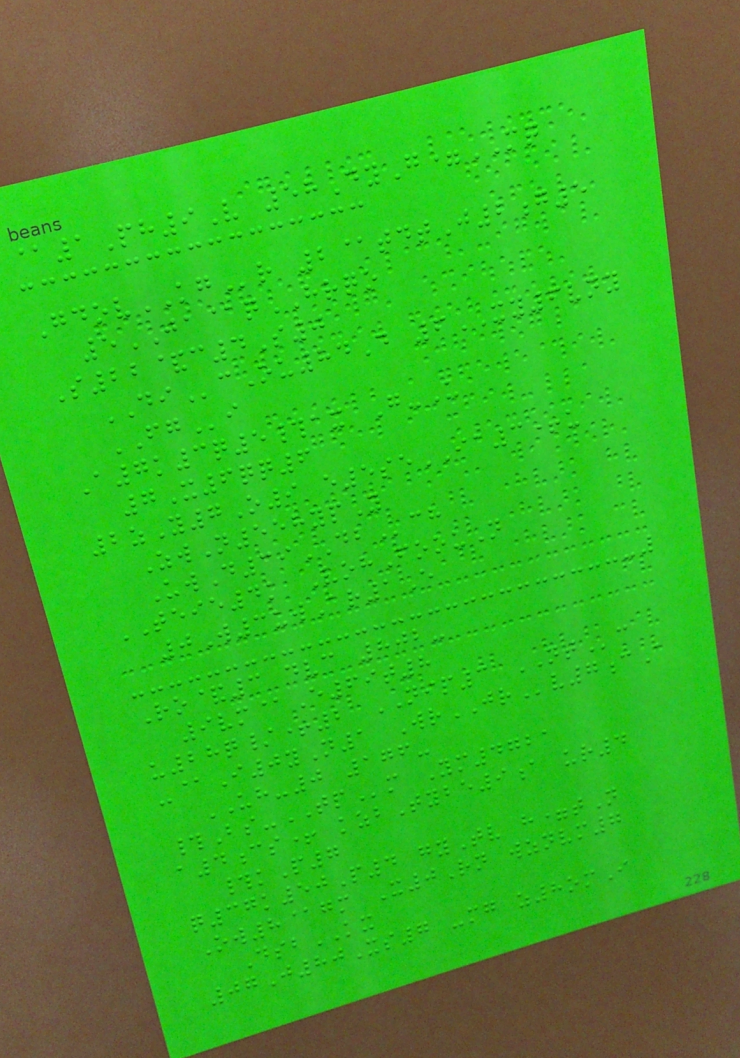@1Ph9V 58DyG=MQ
GdovKGr 2@tdtJ2g5
5JA@qHRQO
S22&c4S0
DIcOu84D 6XY6vny
FGi
A7k3q5#ax G-U
7X6qq6
2zY7O9 e5seIA3+u
ZwN558ypY
UwD39DBch
TEIE4k VohFoouN
0W3uwAr1E
Ro&3 dvc 802-
9vm@E69t8
u28q/+2 NIP3 NTc
-@I0yN1 WrJRv7cA
UH-0 176-
#Bs-TPm Ym4721
a4cs+ kzbTybe9a ur4
#kP7
q37k50P4 gyTv h=tN
Ow8@gm X0Rn wznvm7
DsbKX
07J80Xs7 -mg z8omI
